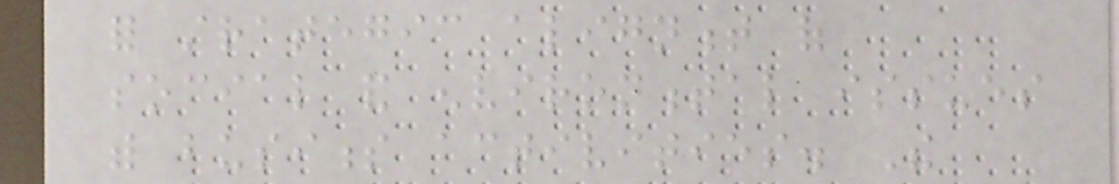for strategic alignment of
social and environmental issues
with business activities. The
